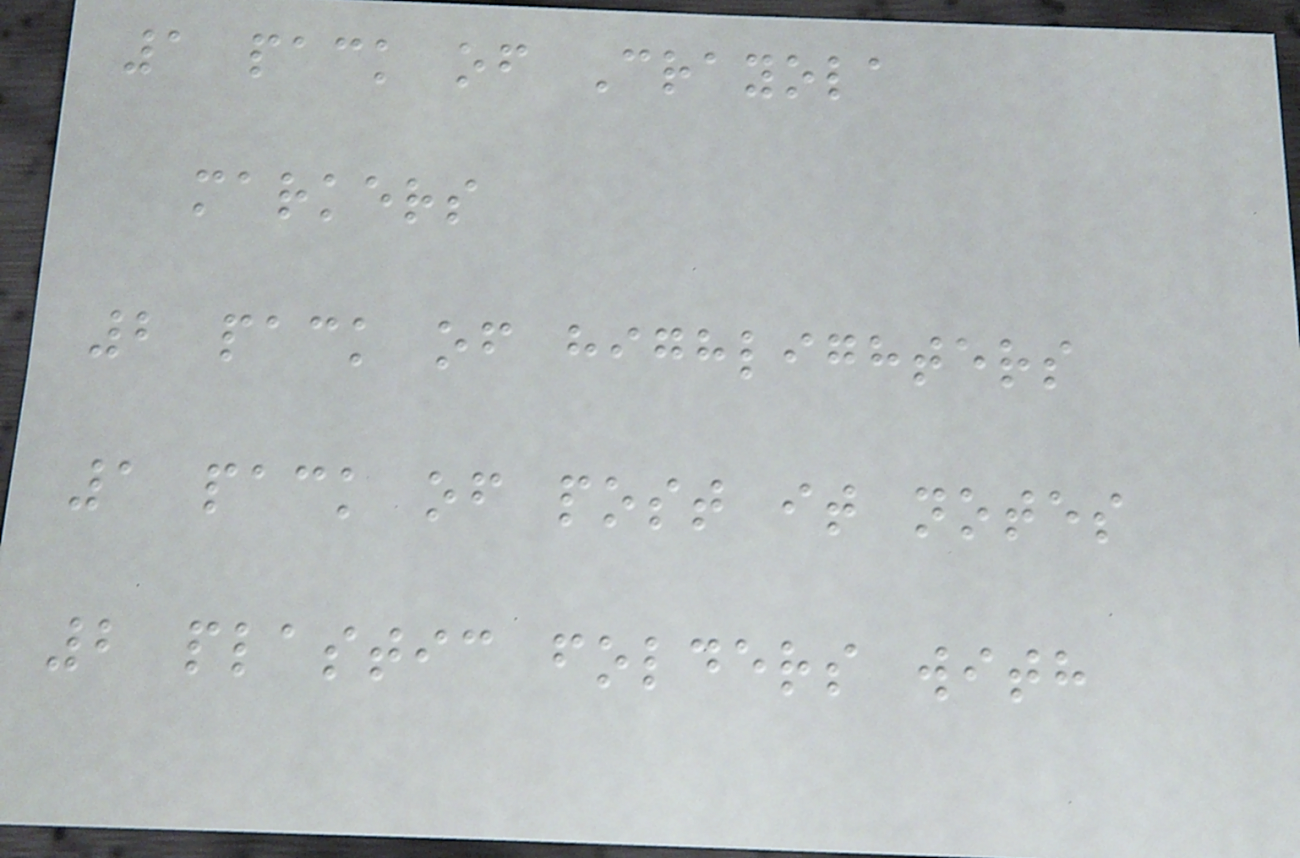1 pack of Crayola
markers
2 pack of highlighters
1 pack of post it notes
2 plastic folders with
